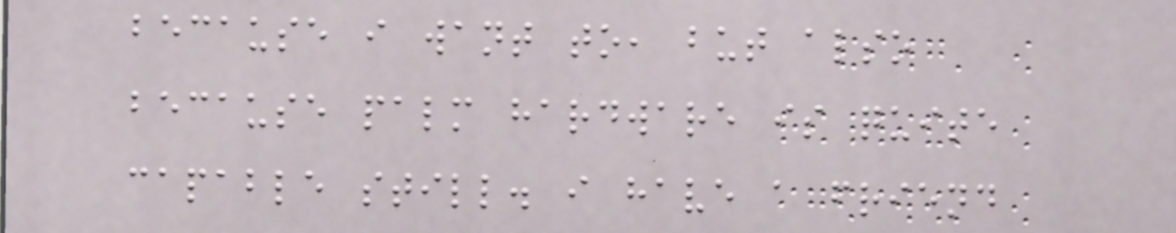because i want to, but also
because palm hardware is quite
capable still. i have a friend
